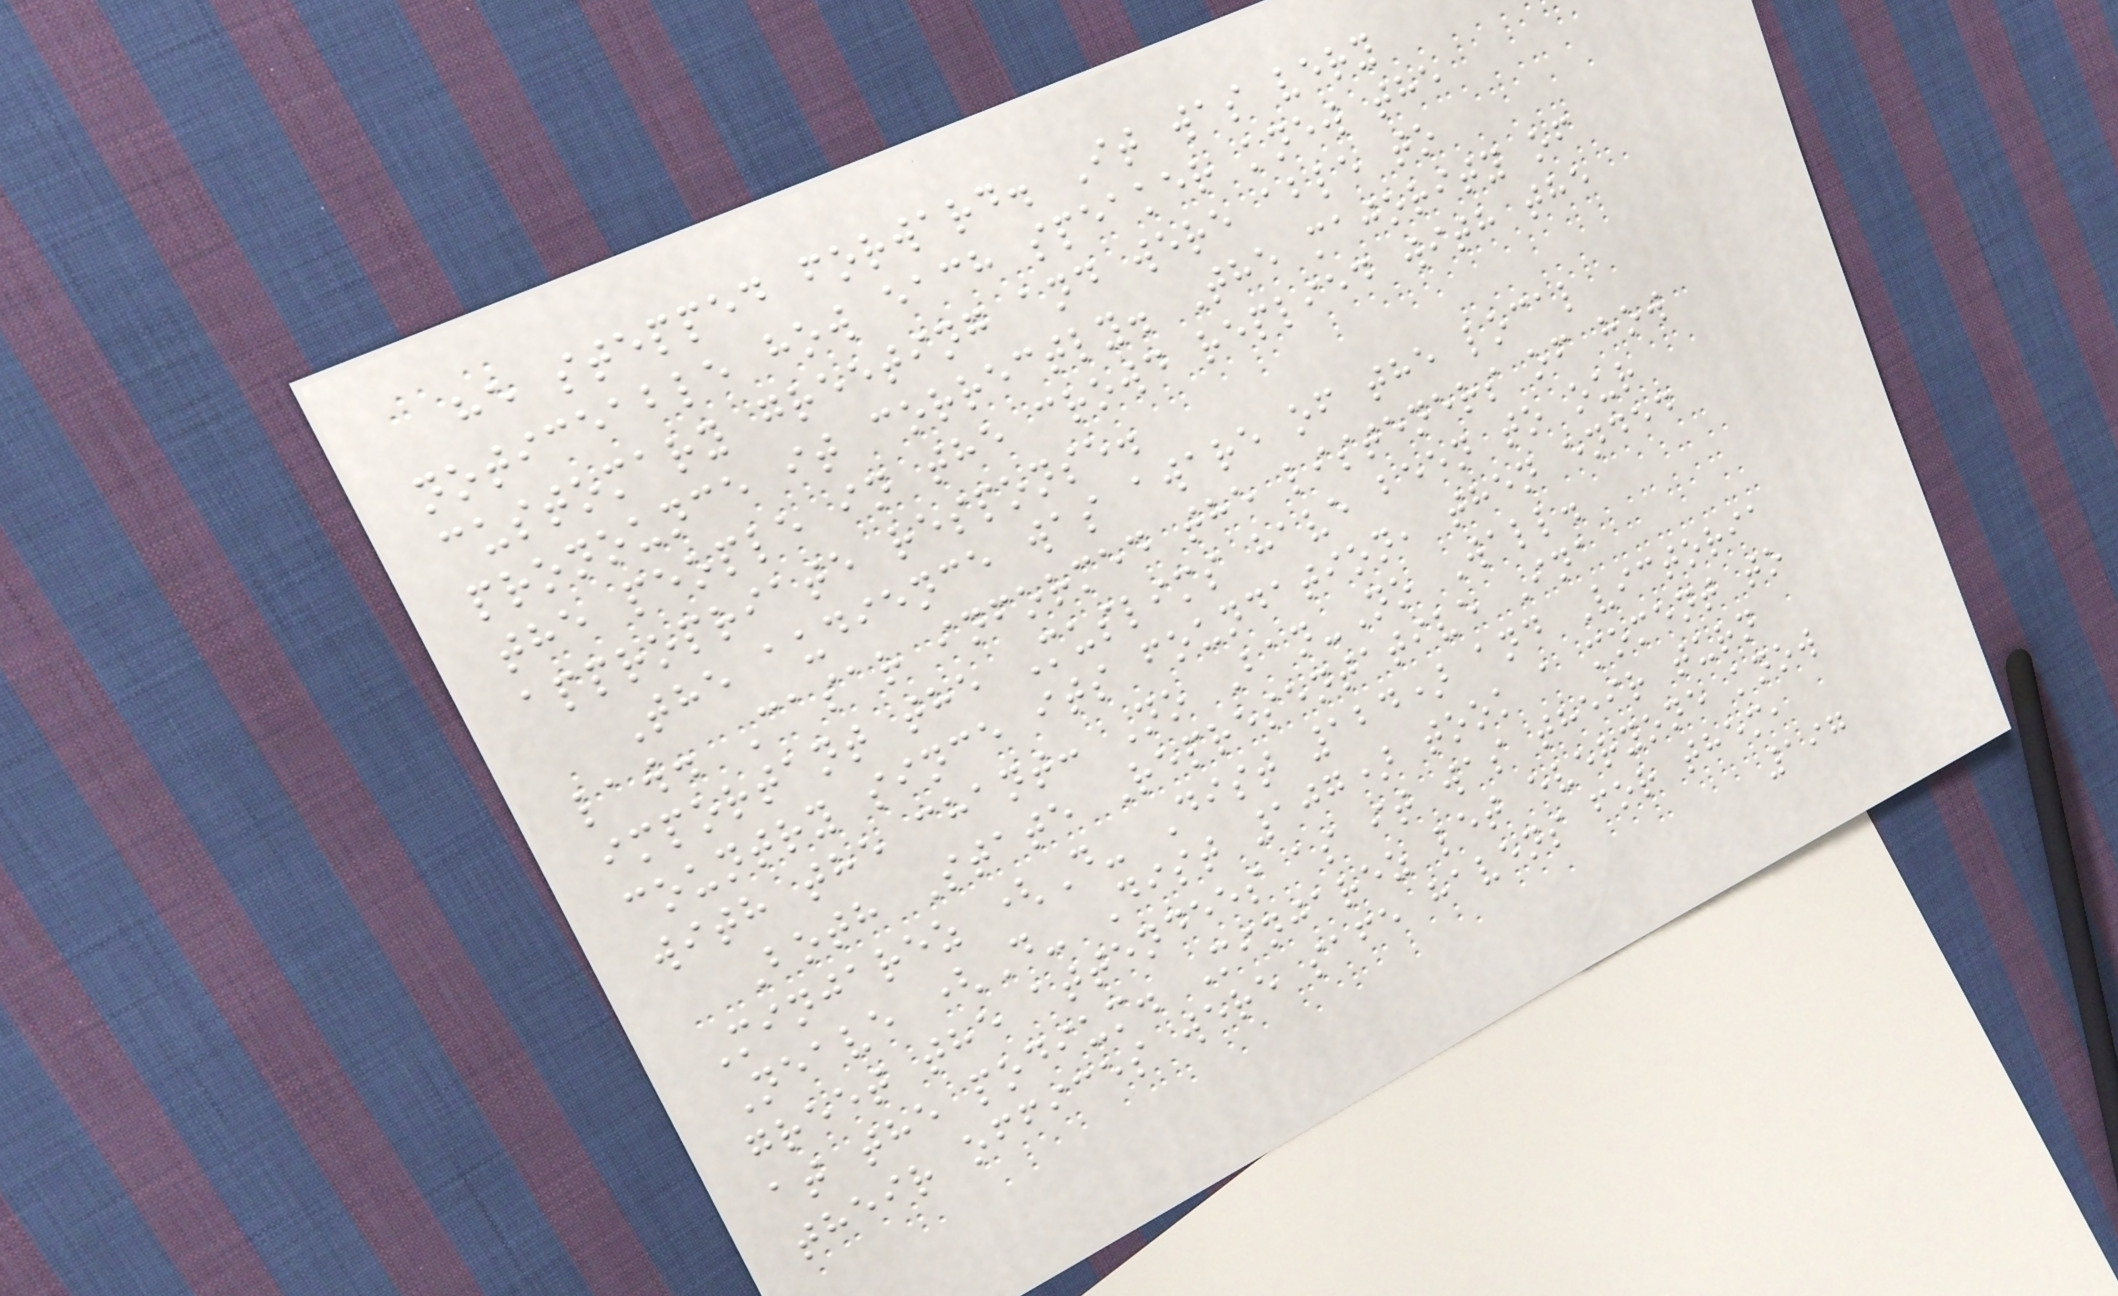he stepped forward. It was very
noticeable how each speaker knew the
customary greeting and were able to
pronounce it correctly. The majority of
the people in the crowd replied with the
appropriate response.
The audience was aware of the local
law. Casar informed the listeners of how
important the Muslims have been to our
country since its foundation, then ended
with the chant: No Ban-No Wall.
Both State Representative Ina
Minjarez (D- Dist 124) and Victoria
Neave (D- Dist 107) took a moment to
greet the attendees as it was their turn
at the podium. Minjarez let everyone know
their offices were safe havens for them,
197
